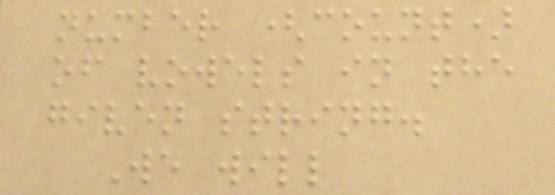number (count)
of vowels in the
given string.
We will
